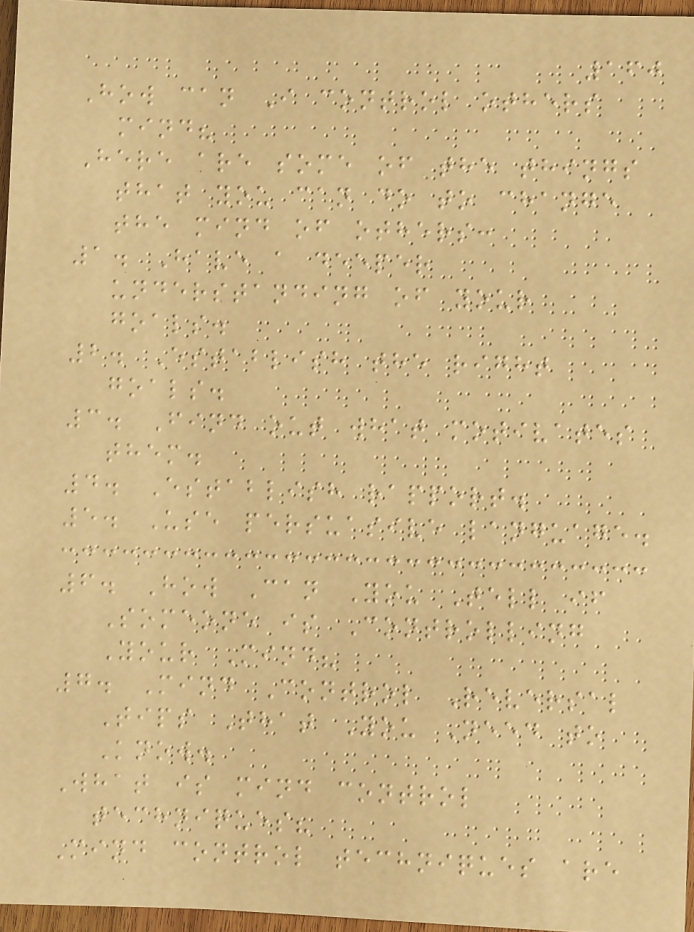160
How can I control others
mind?
Here are some of the things
that you can do to change
the mind of others:
1. Have a deeper
understanding of your
goals.
2. Establish the right
goals.
3. Find out what motivates
them.
4. Establish rapport.
5. Use persuasive language.
6. How Can You Tell if
Someone is Controlling
Your Mind?
7. Mind Control Reversal
Tips That You Need to
Know.
What is mind control
techniques?
Mind control techniques are
